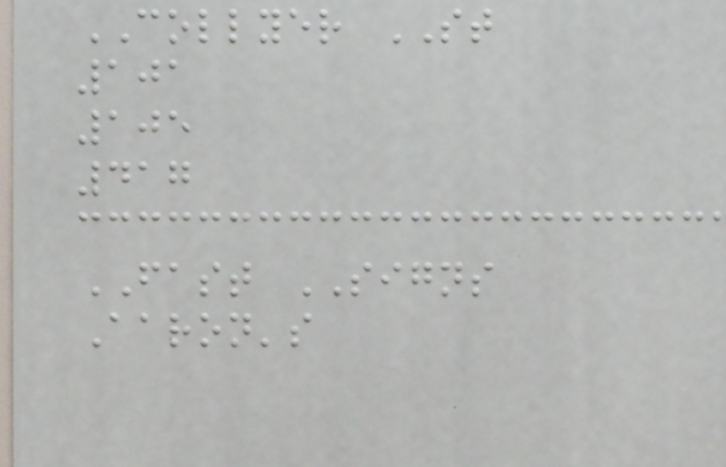COLLYER ST
101
105
417
FAST SIGNS
Aaron's
